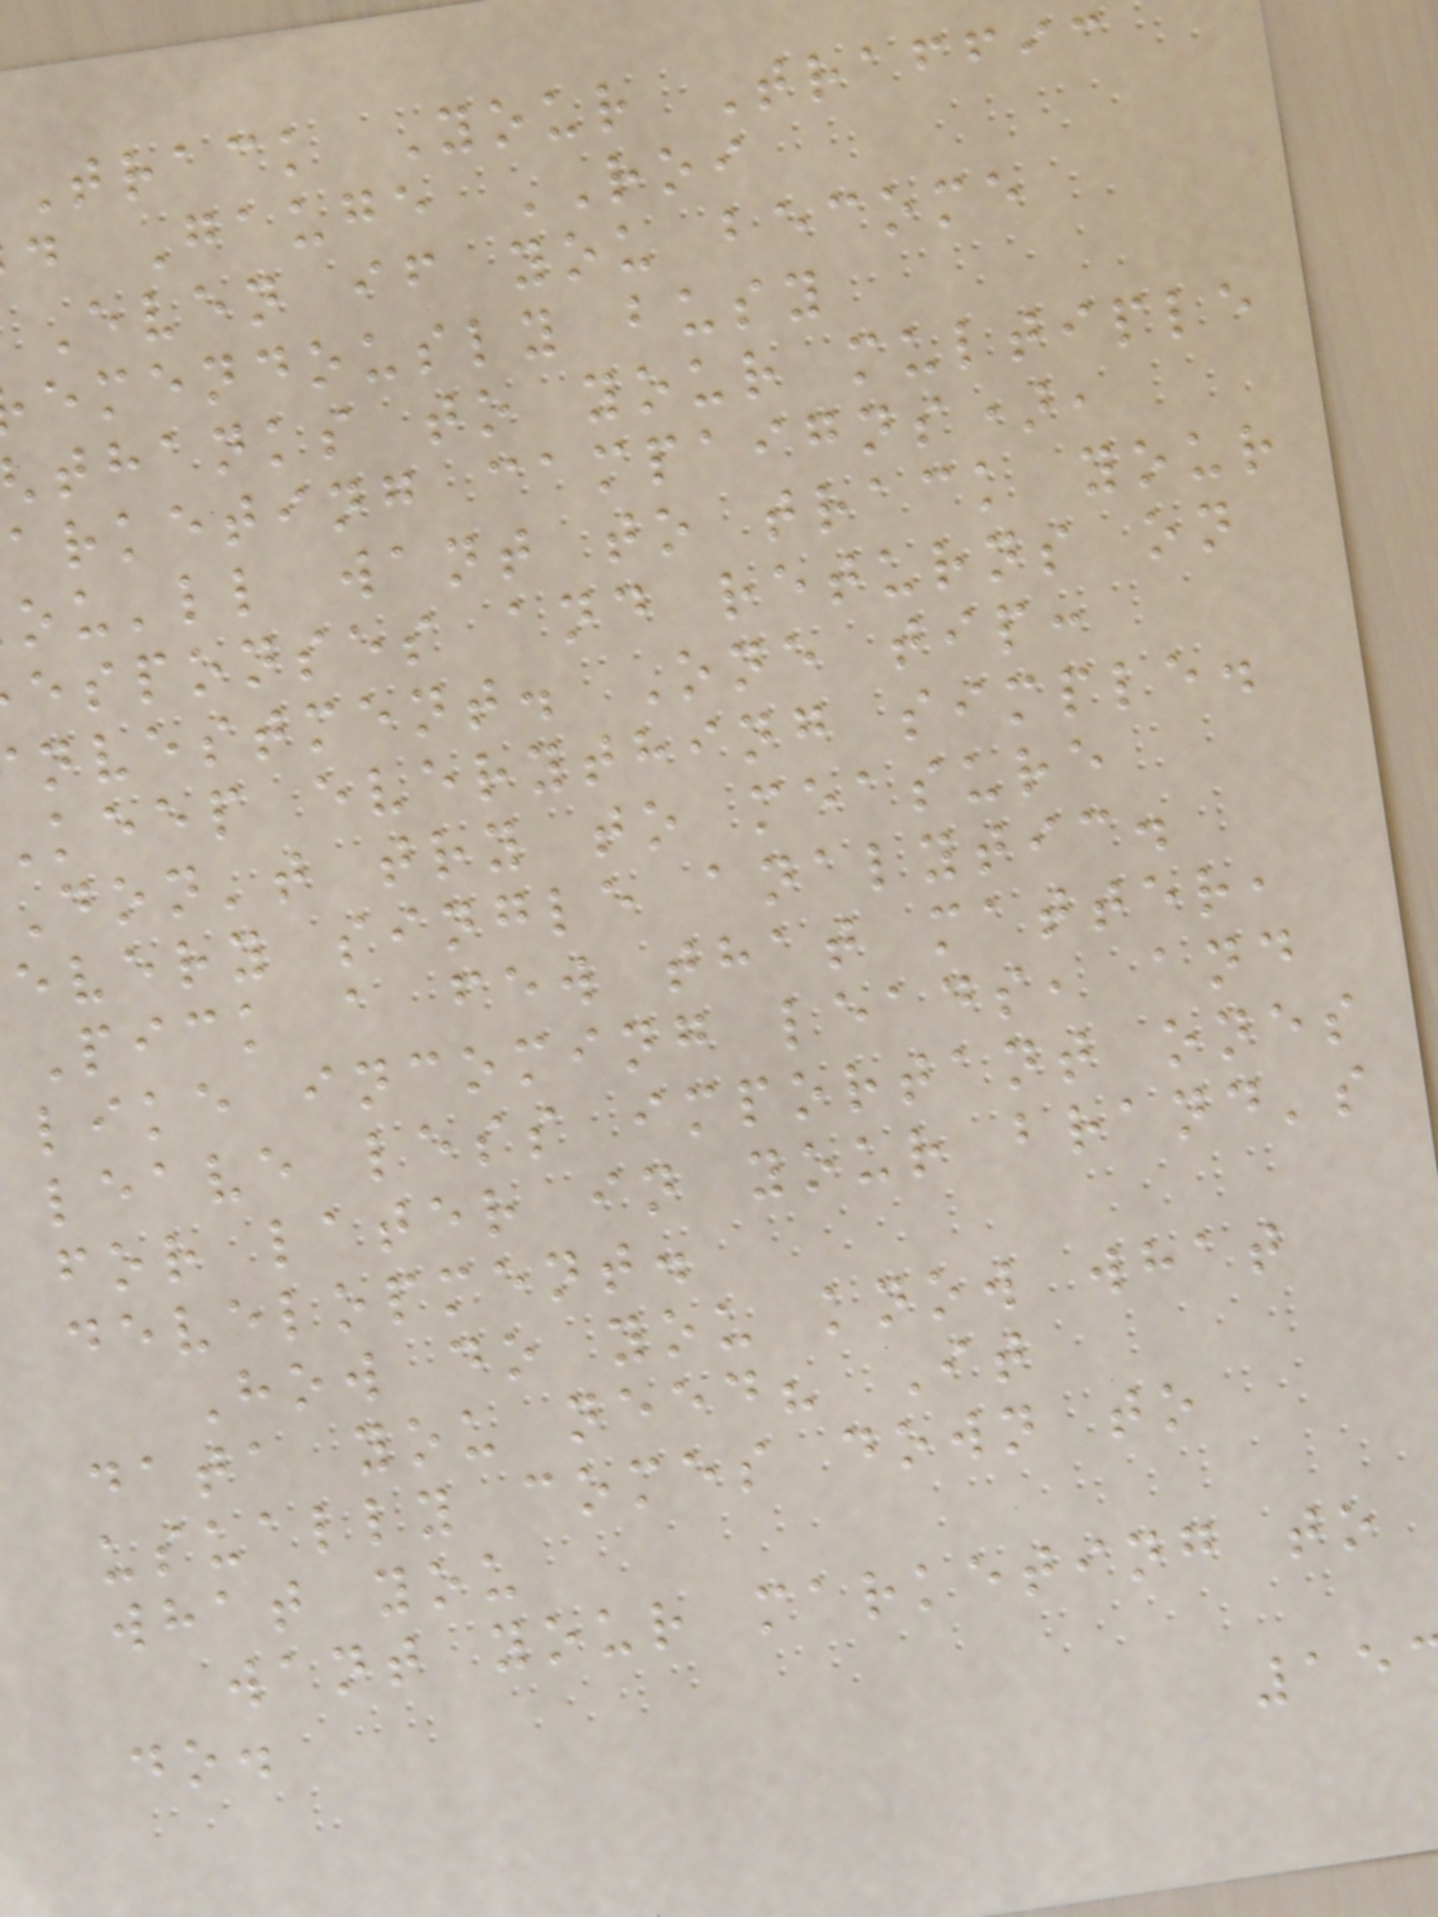Track Your Traffic
d Gauge ROI
Even if you become
emendously busy
thanks to your multiple
arketing campaigns),
ou'll want to track your
esponses and returns on
nvestment. One tip:
keep everything simple.
Don't try to measure
every single analytic.
Pick a few that matter,
like incoming leads, and
leave less important ones
for later in your brand's
development.
How do you know what
data you need? It
usually comes down to
what you
want your marketing to
do.
